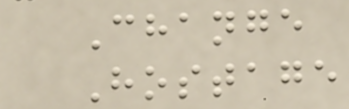Change
Hostage
